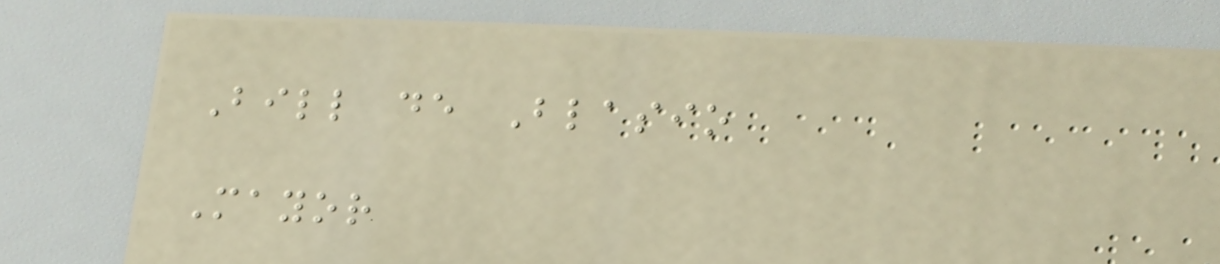Bill de Blasio
Mayor
